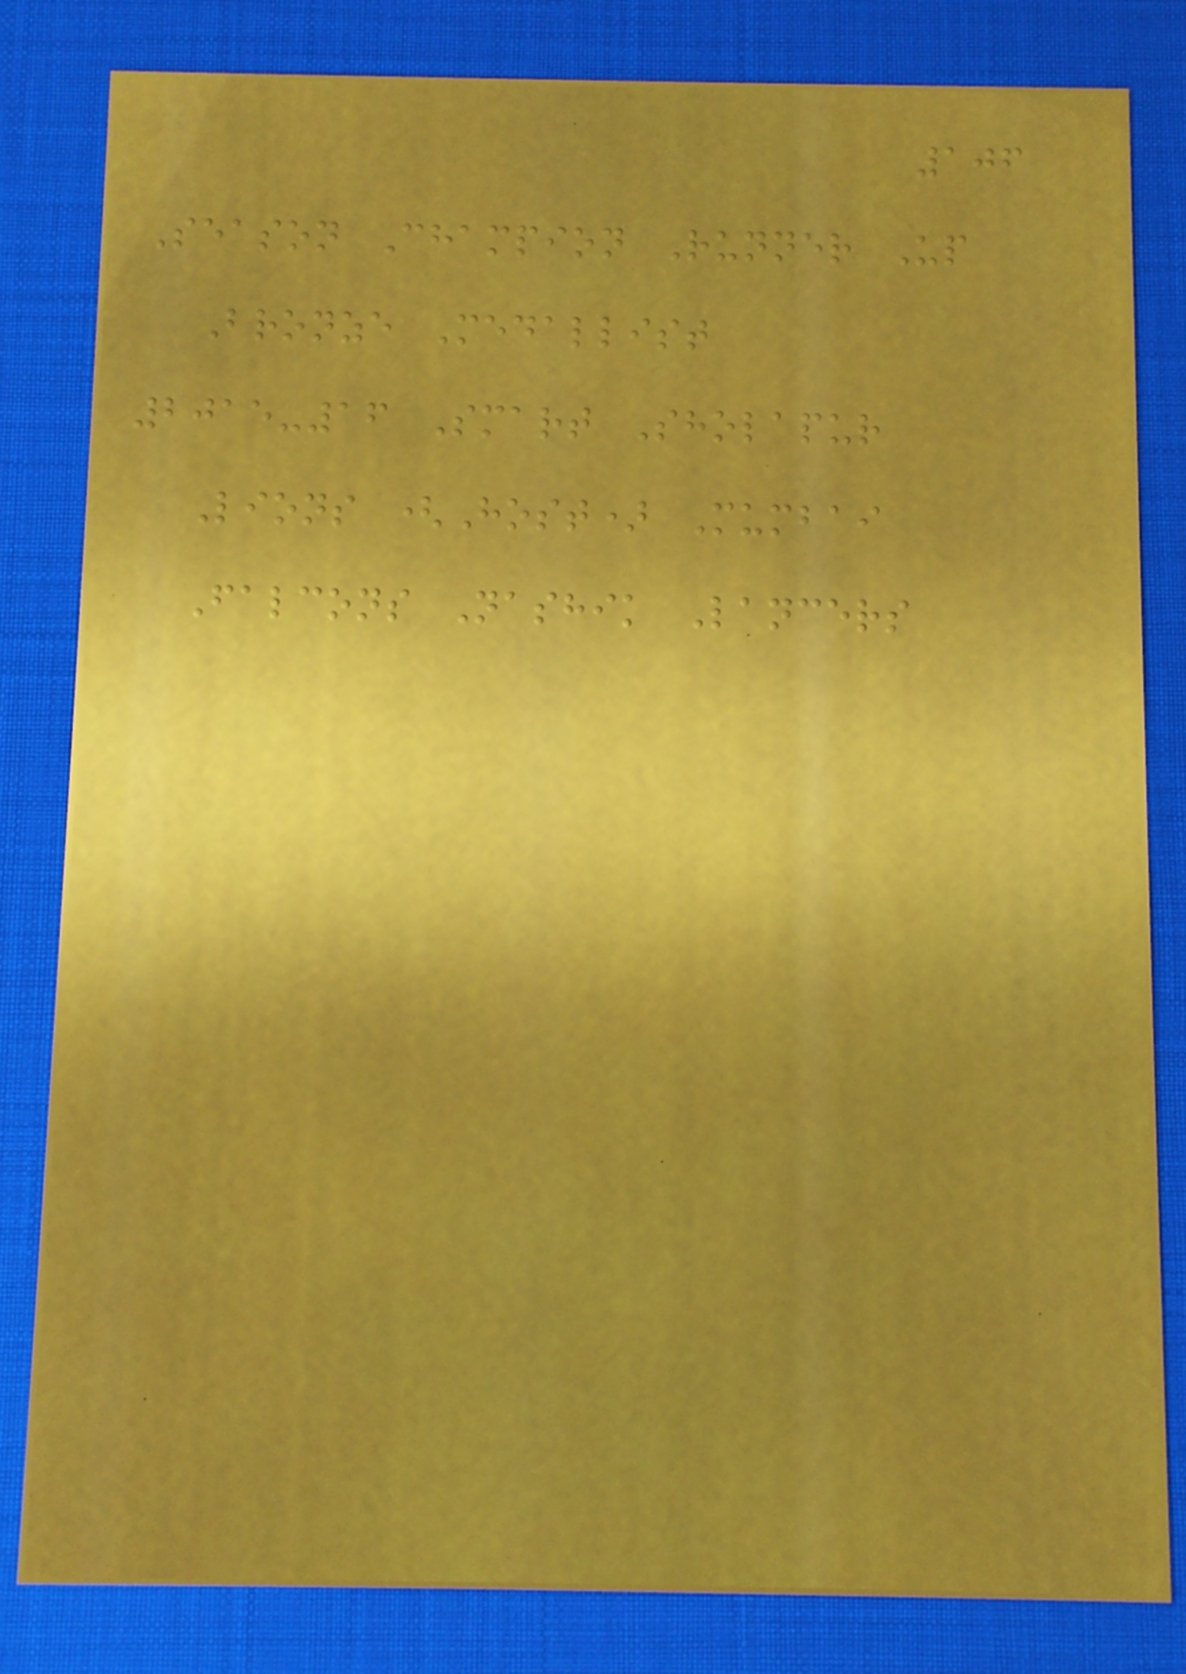106
Season Champion Runner Up
Bronze Medallist
2015-16 Smart Sholapur
Lions (Host) Mumbai
Falcons Nashik Lancers
